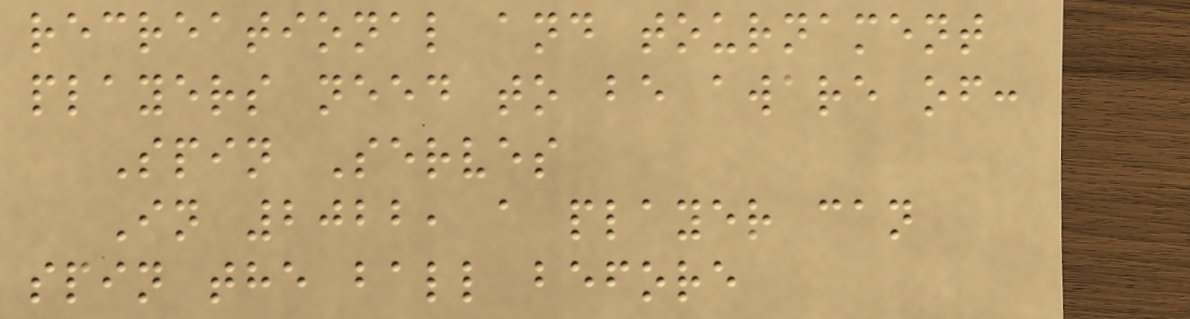recreational and tournament
players need to be aware of:
Spin Serves
In 2022, a player can
spin the ball before
